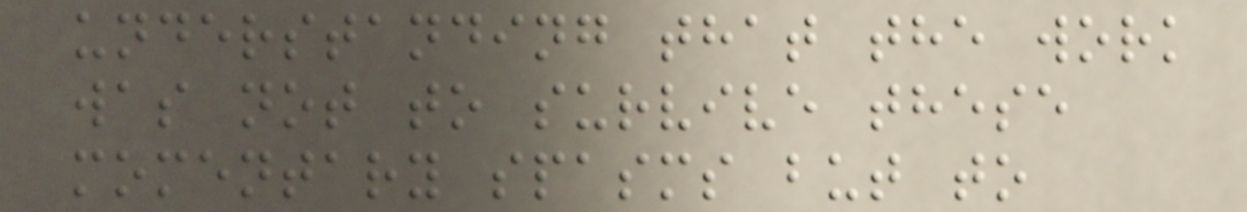understanding that the work
was not to survive these
momentary spasms but to
